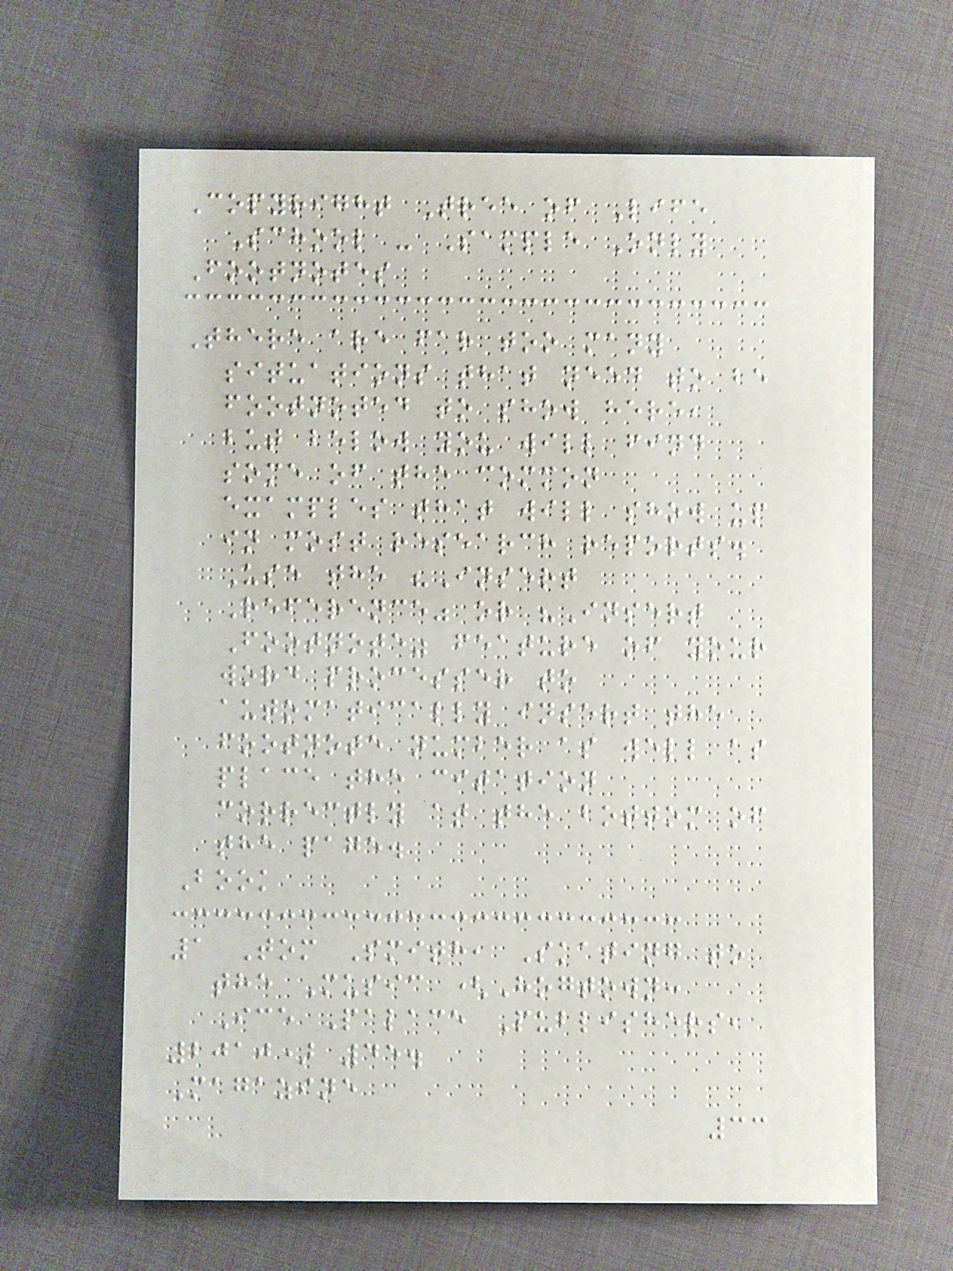Copyright Tree of Life
School - Sample Only
Footnotes
There are far too many
situations that need to be
footnoted to show here,
but below you will find
some of the common
examples that will show up
in most research reports.
Use the "Insert
Reference" or "Insert
Footnote" feature of your
word processer to
automatically insert the
footnote number as well as
place the citation
correctly at the bottom of
the page.
Book
1 Tom Smith, Skating to
the Music (Hogtown:
Ice Palace Publishers,
2010) 45.
Magazine
33
